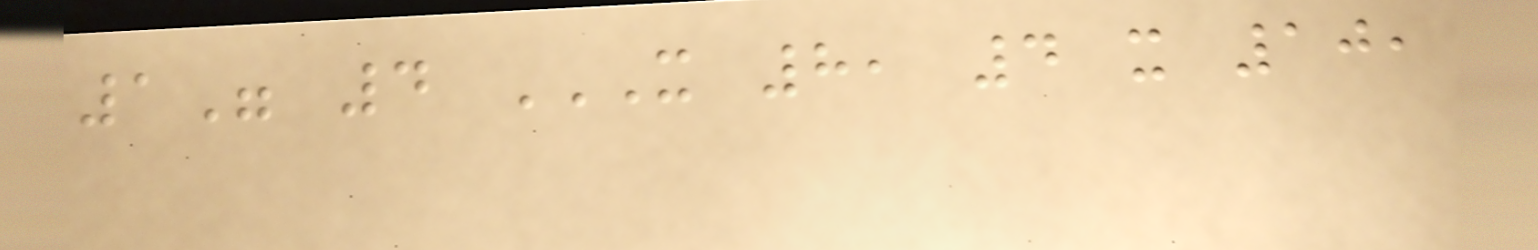1" 4 X 8, 4 X 10,
